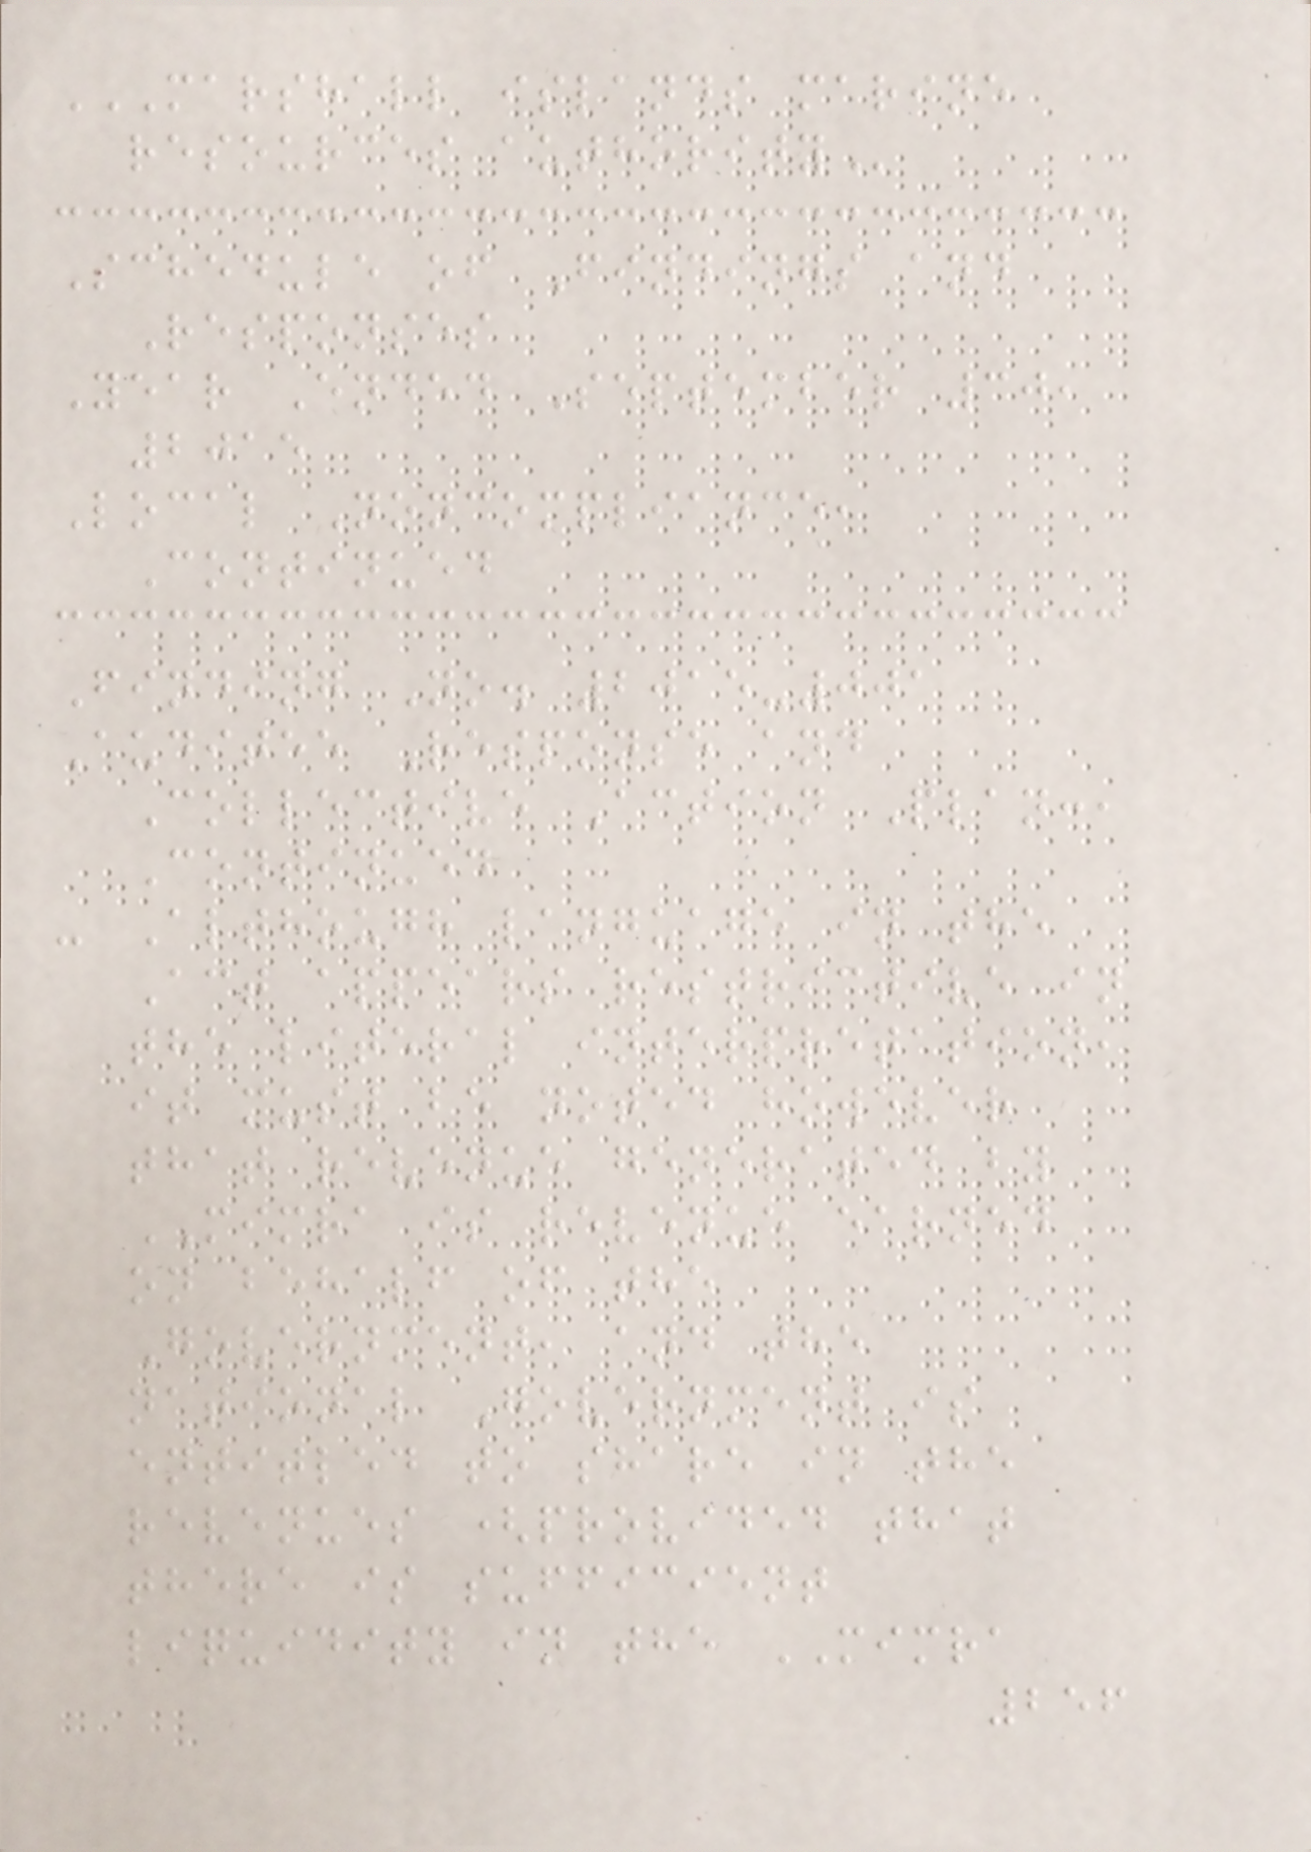MARSHALL ISLANDS MARINE
RESOURCES AUTHORITY
Schedule of Findings and
Responses
Year Ended September 30,
2015
Local Noncompliance,
Continued
Finding No. 2015-001
Auditee Response and
Collective Action Plan:,
Continued
- Although language in the
Act appears restrictive in
the literal interpretation,
it must be noted however
that revenue generated by
MIMRA is revenue earned
on behalf of the
Government, and the
national Government is
entitled to share in the
revenues (provided that
there is sufficient
liquidity in the MIMRA
256
